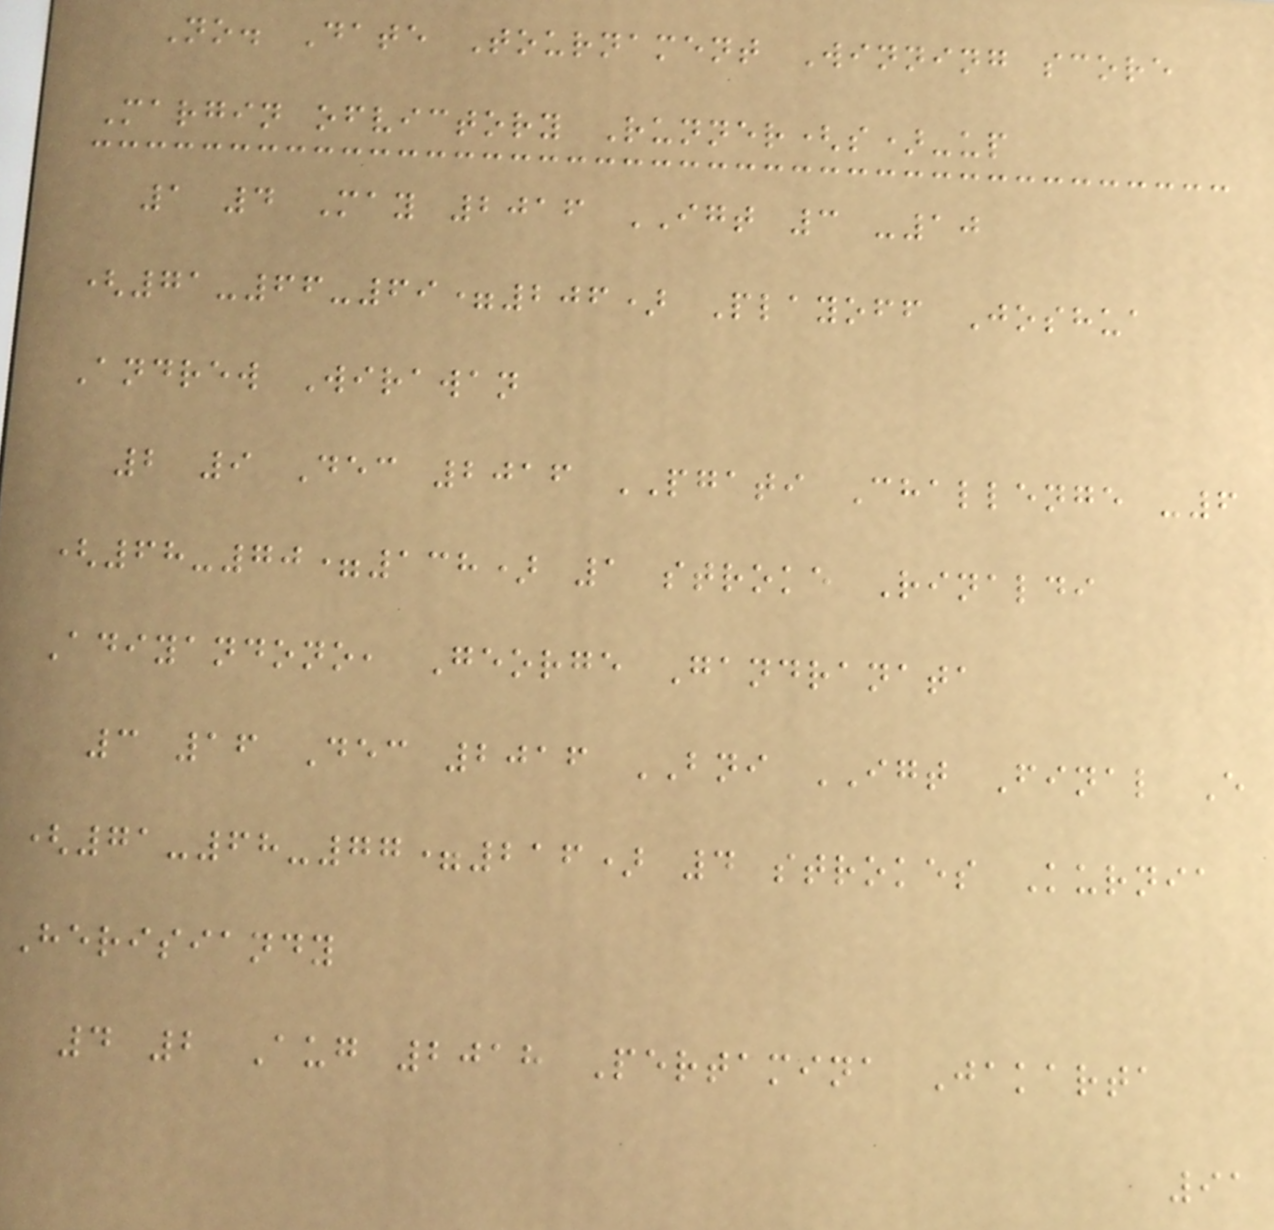No. Date Tournament Winning score
Margin ofvictory Runner(s)-up
1 4 May 2016 IGT 3 -10
(71-66-69=206) Playoff Joshua
Andrew Wirawan
2 9 Dec 2016 PGATI Challenge -6
(68-70=138) 1 stroke Rinaldi
Adiyandono, George Gandranata
3 16 Dec 2016 BNI IGT Final E
(71-68-77=216) 4 strokes Kurnia
Herisiandy
4 2 Aug 2018 Pertamina Jakarta
91
